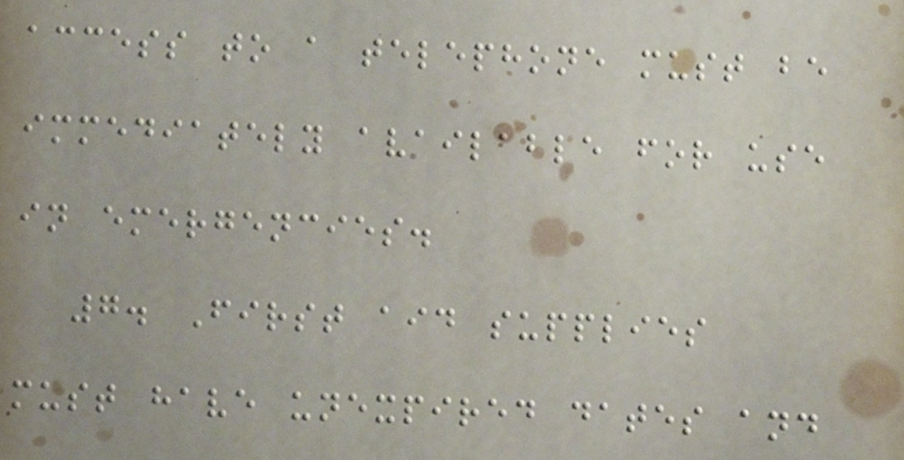access to a telephone must be
immediately available for use
in emergencies.
7. First aid supplies
must have unexpired dates and
